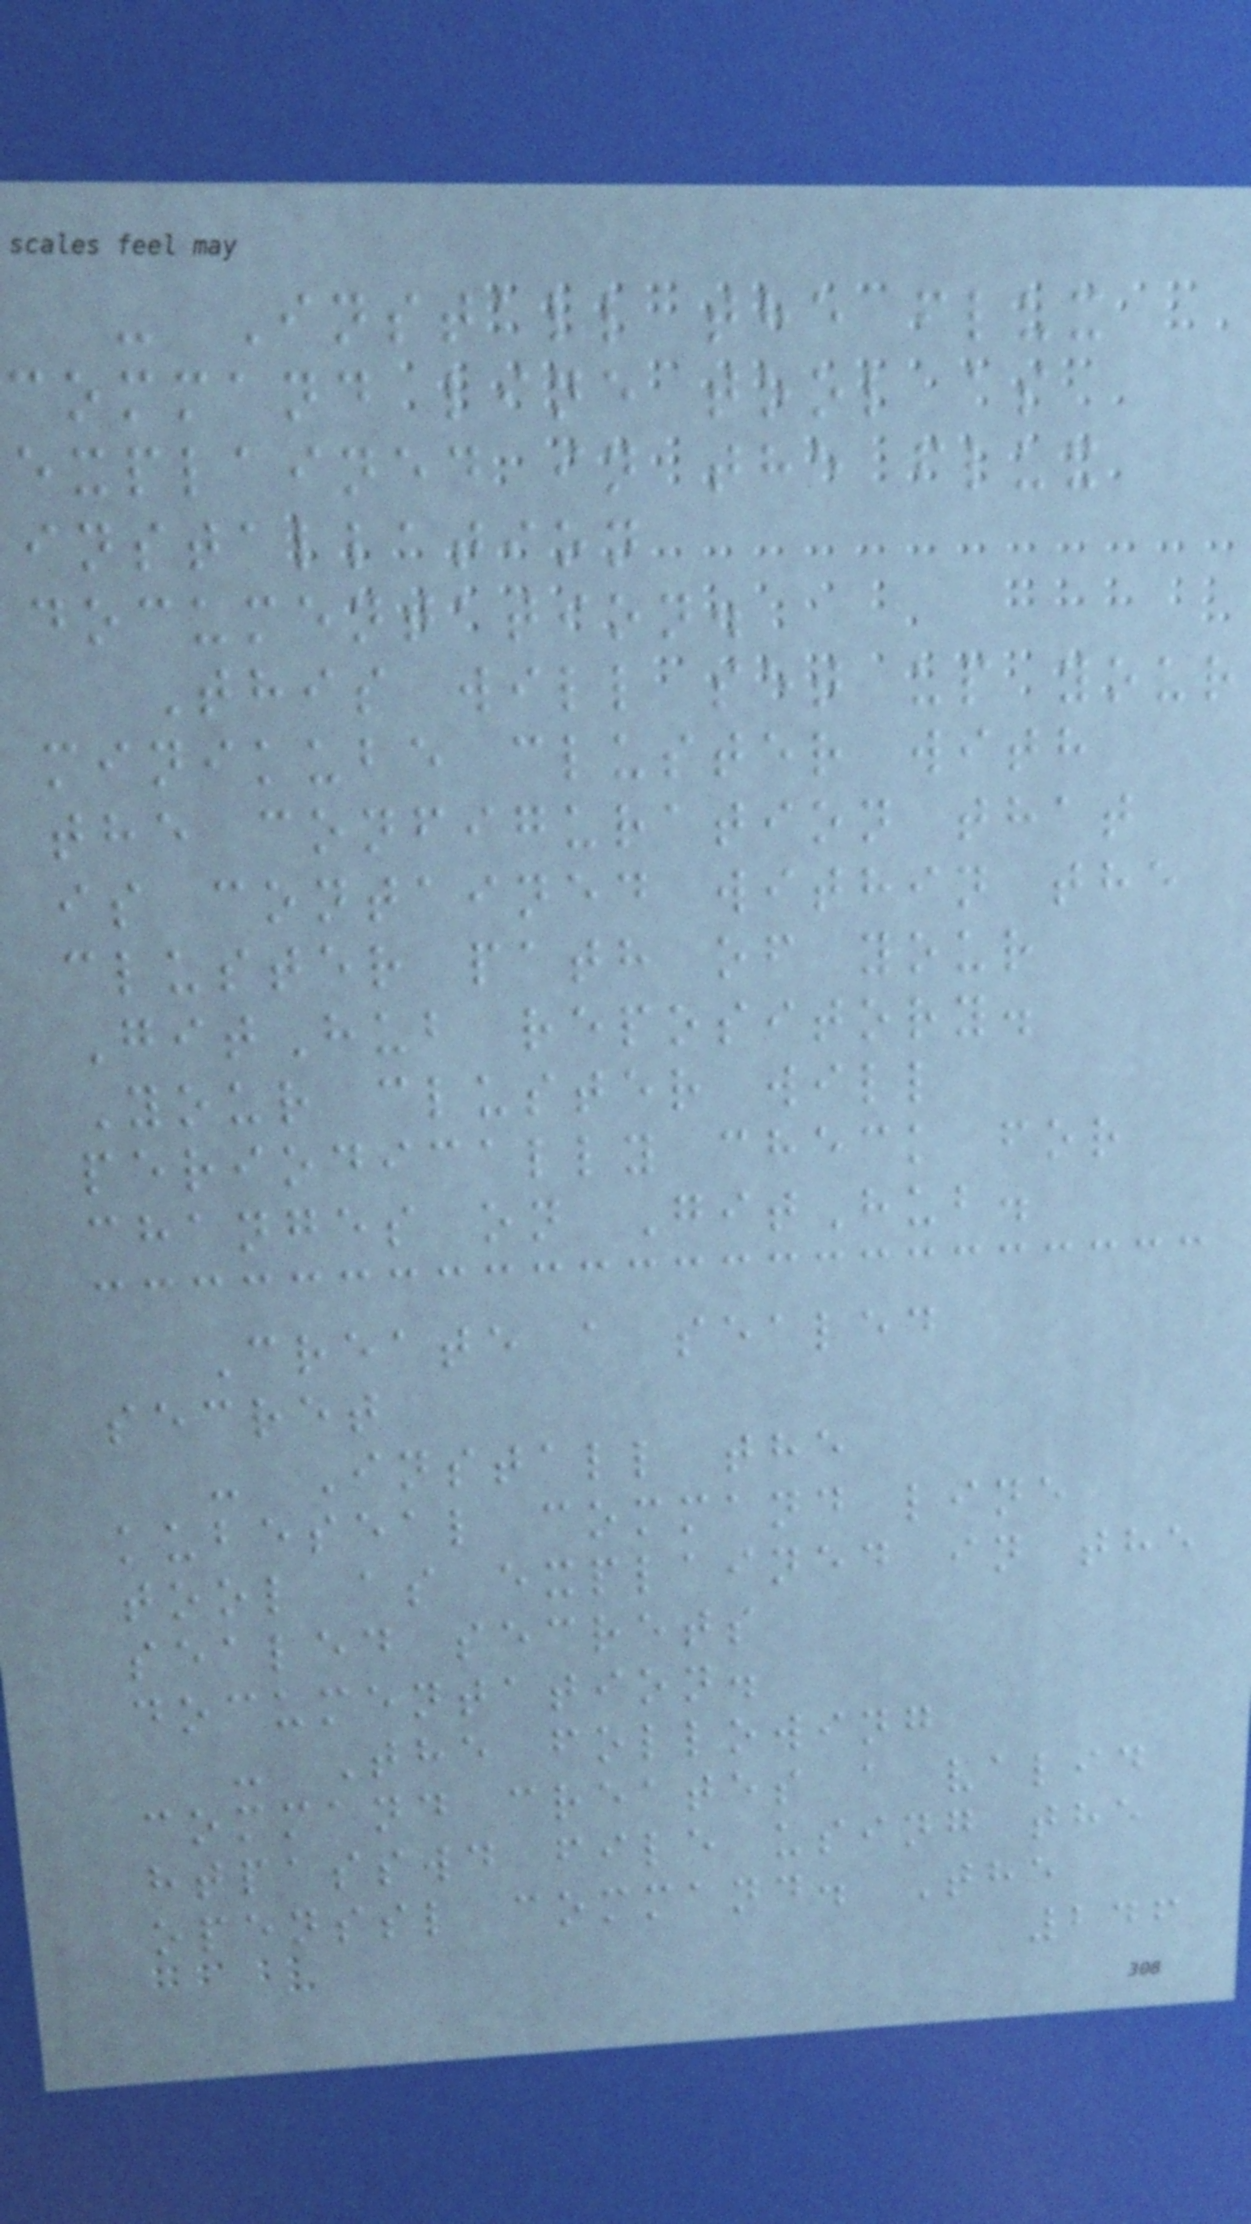- Install the flux
command line tool as
explained in the flux
installation
documentation.
This will set up your
minikube cluster with
the configuration that
is contained within the
cluster path of your
GitHub repository.
Your cluster will
periodically check for
changes on GitHub.
Create a sealed
secret
- Install the
kubeseal command line
tool as explained in the
sealed secrets
documentation.
- The following
command creates a valid
htpasswd file using the
openssl command. The
246
